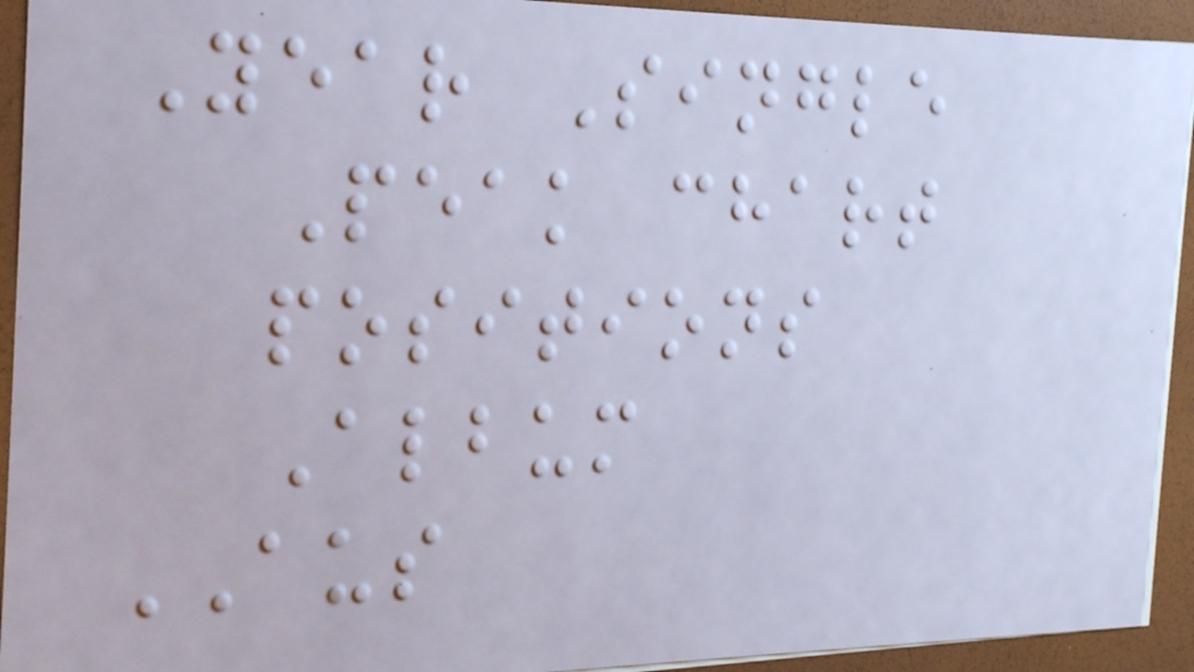Year Single
Peak chart
positions
Album
AUS
